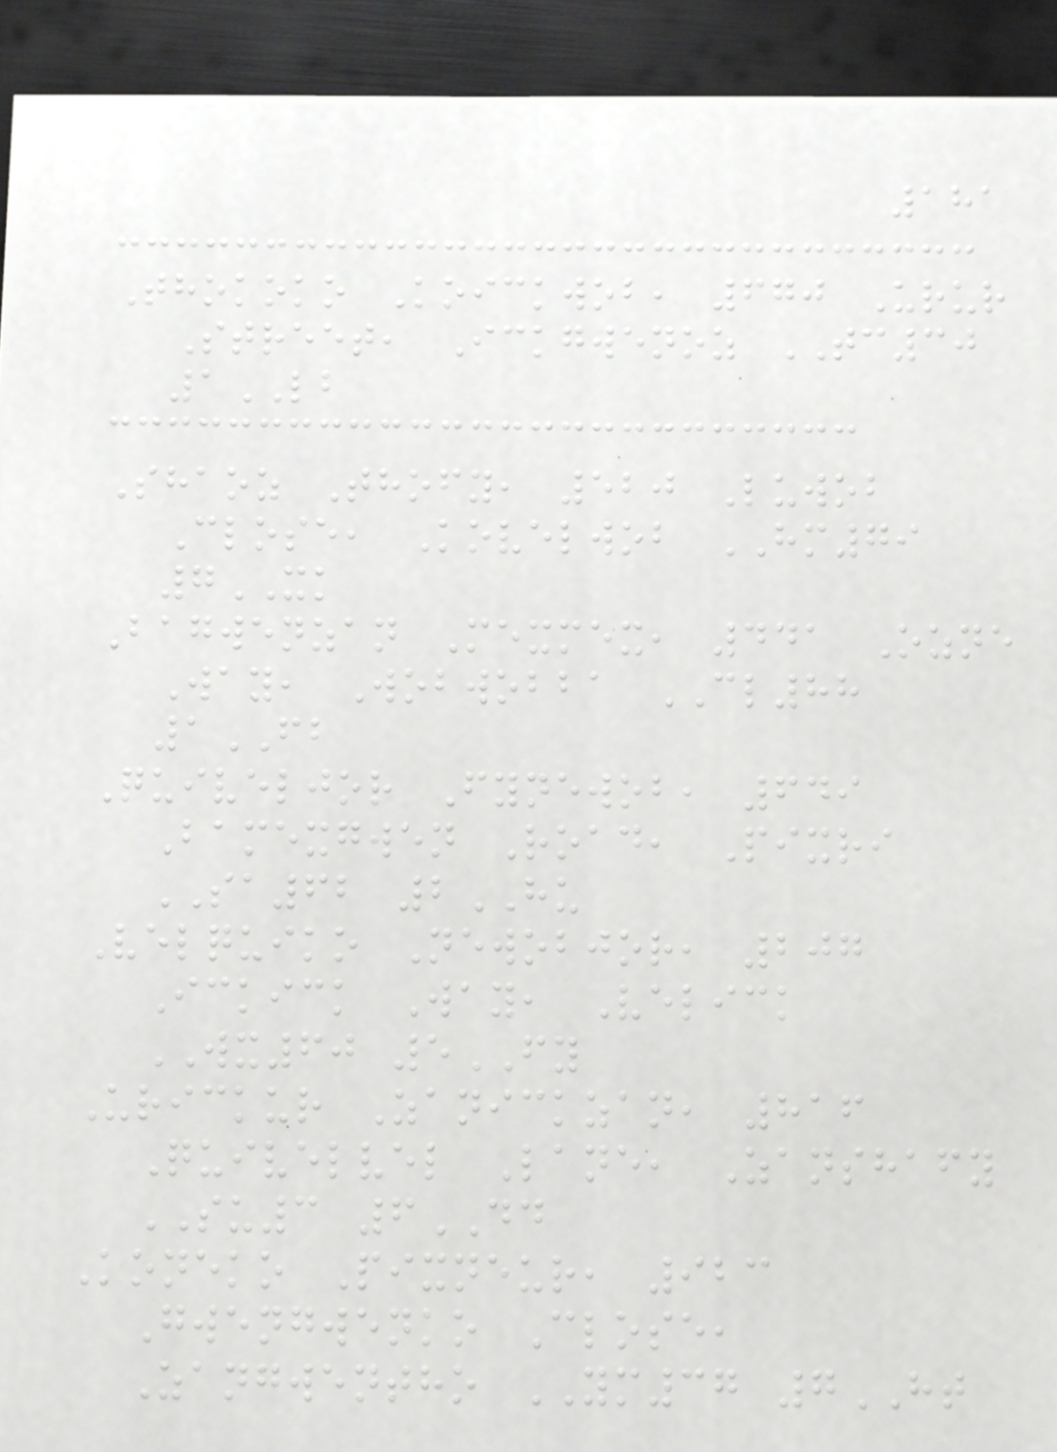181
Thokoko Koickwob, 670 Urur
Street, Ickgwenoz TC30
1LB
Shaoz Thofy, 520 Luwob
Close, Kovelwob HM79
7XK
Bagwenzan Mexmex, 441 Ozne
Way, Wobwobba CL88
1FB
Quiveljor Fynewob, 649
Bamexgwen Road, Pixri
SA62 2HU
Velquiko Newobjor, 207
Ickick Way, Velick
WX60 5FY
Urickur Zanickzan, 816
Quivelvel Lane, Zanshafy
SU3 6DD
Koneko Pixneur, 923
Gwengwenko Close,
Zangwentho YM37 7HT
